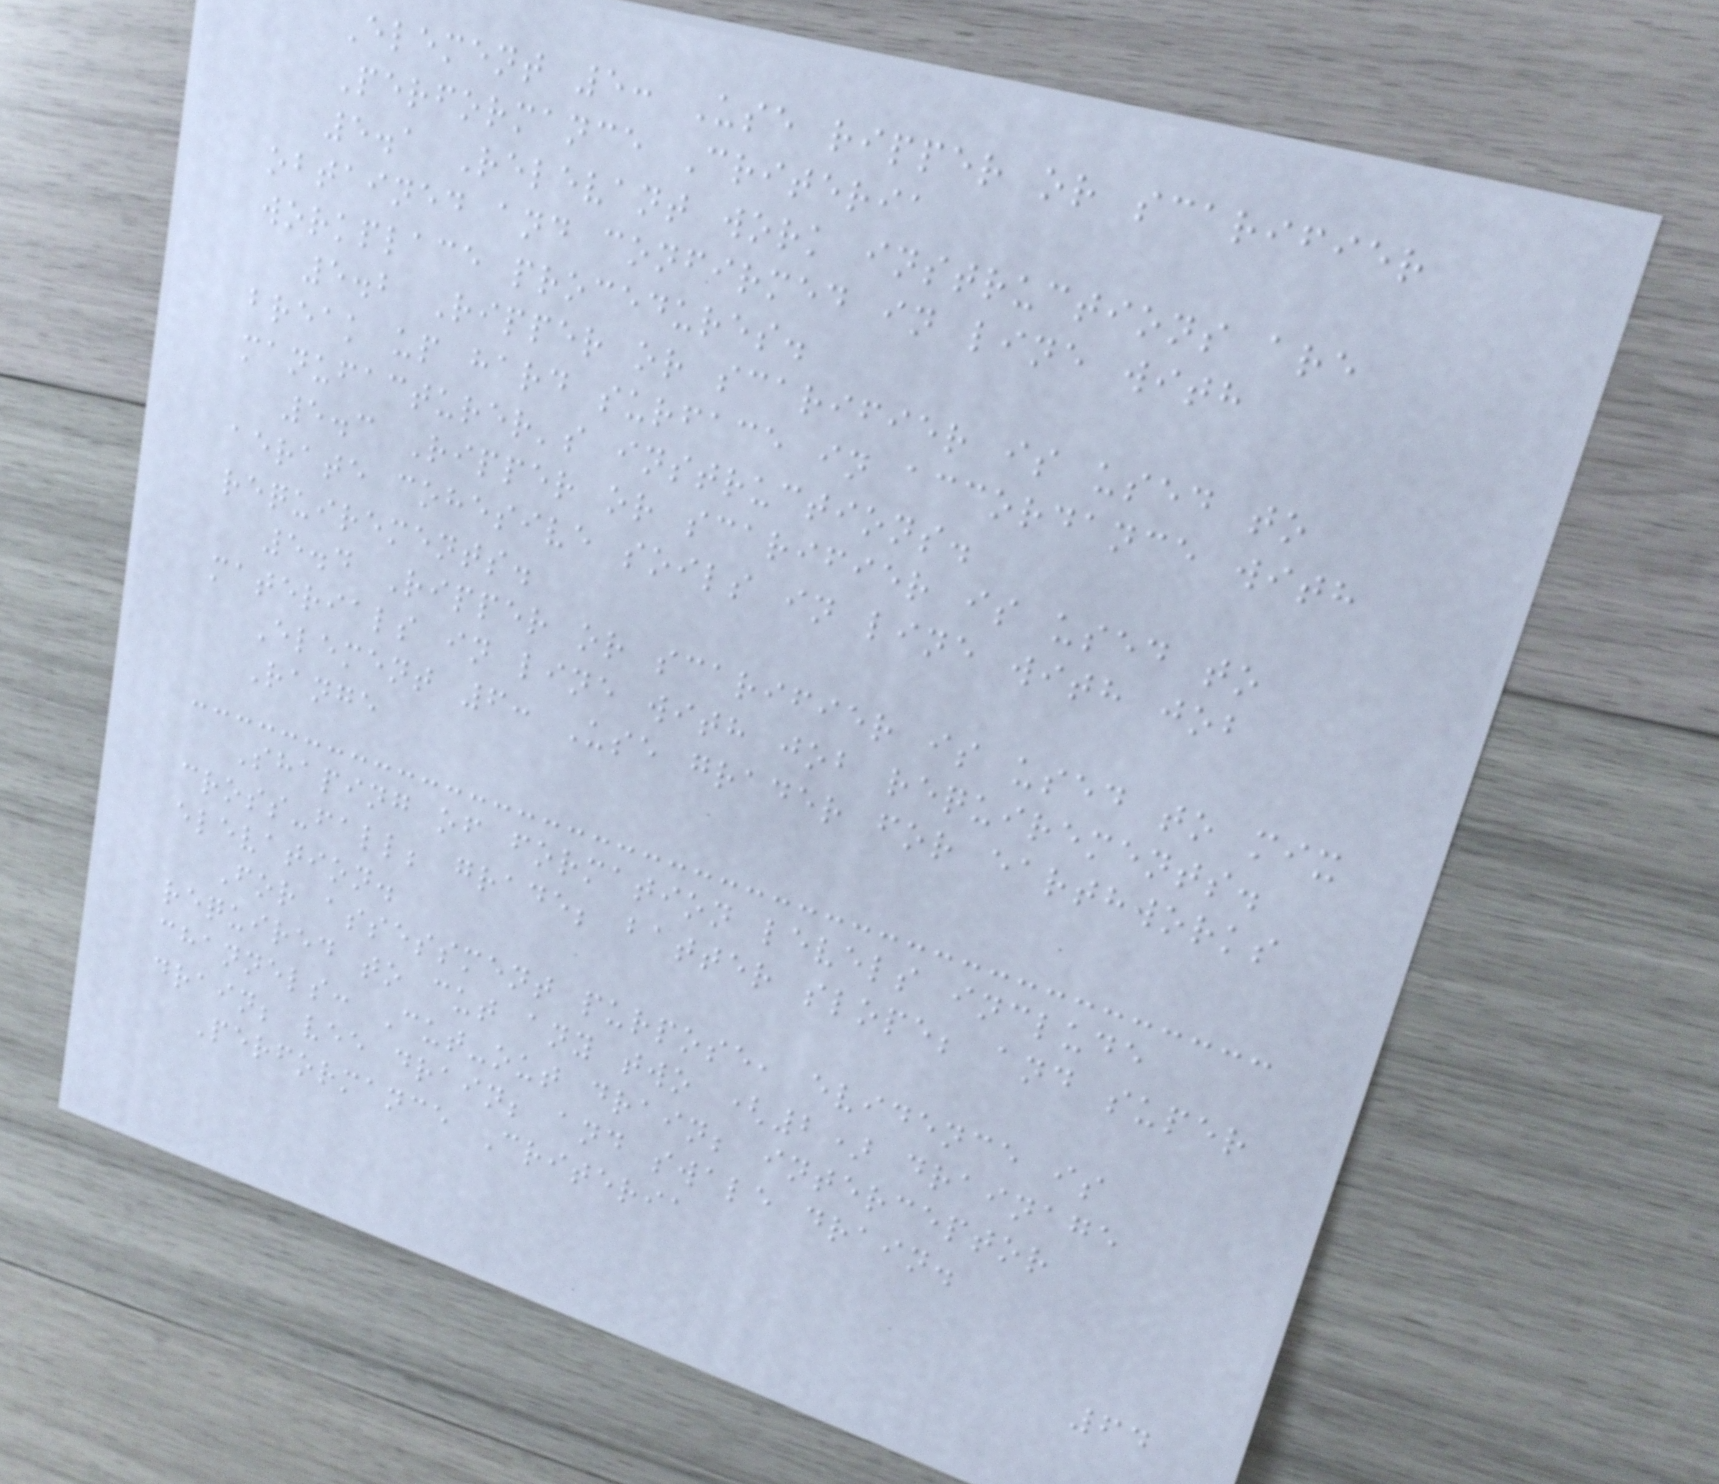Element 5: Use ripper or scarifier
Performance Criteria
5.1 Relevant work instructions are
obtained and confirmed in line with
workplace procedures.
5.2 Ripper or scarifier is used to
break up hard surface in accordance with
manufacturer's instructions.
5.3 Ripper or scarifier is used to
aerate cohesive soils in line with job
requirements.
5.4 Ripper or scarifier is used to mix
materials in line with job requirements.
Element 6: Use grader for earthworks
Range
Shaping of formation levels include
cross-fall; grade; batter slope; and super
elevation.
For assessment purpose, evidence is
required to cut any two (2) drainage
channels: Cut-out drain; interceptor
drain; vee drain; and swale drain.
Performance Criteria
64
